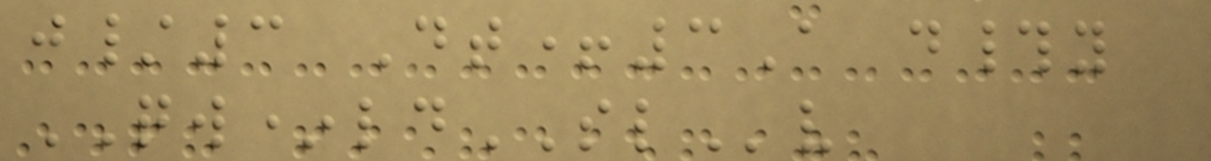j/3 Dt+3A d#y
QW*ldSLv
